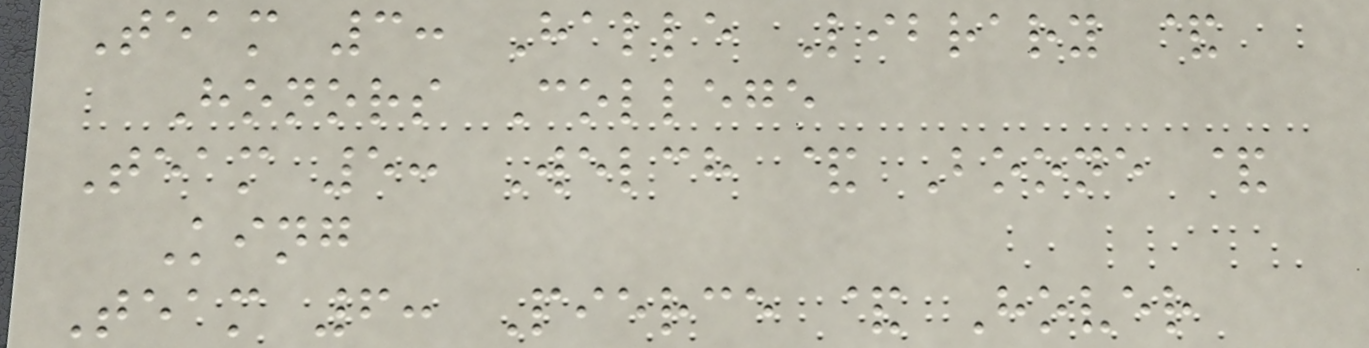Team 3: Halle Library &
Honors College
Team 5: Welch & Boone &
King
Team 6: Pierce & Hover
